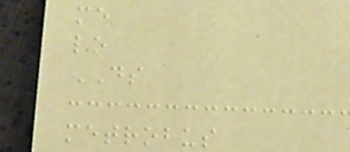me
lo
DS
metrobus
